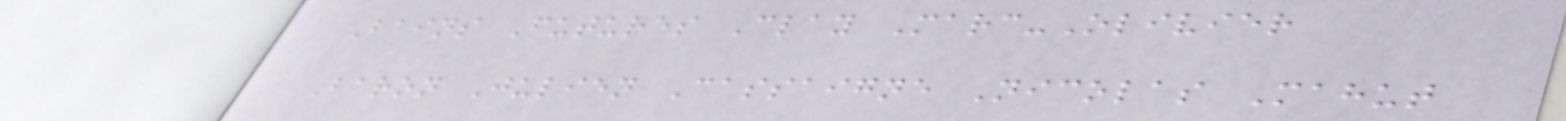Bains Futures Clay Marc-Olivier
Baron Julien Cassaigne Nicolas Mahut
